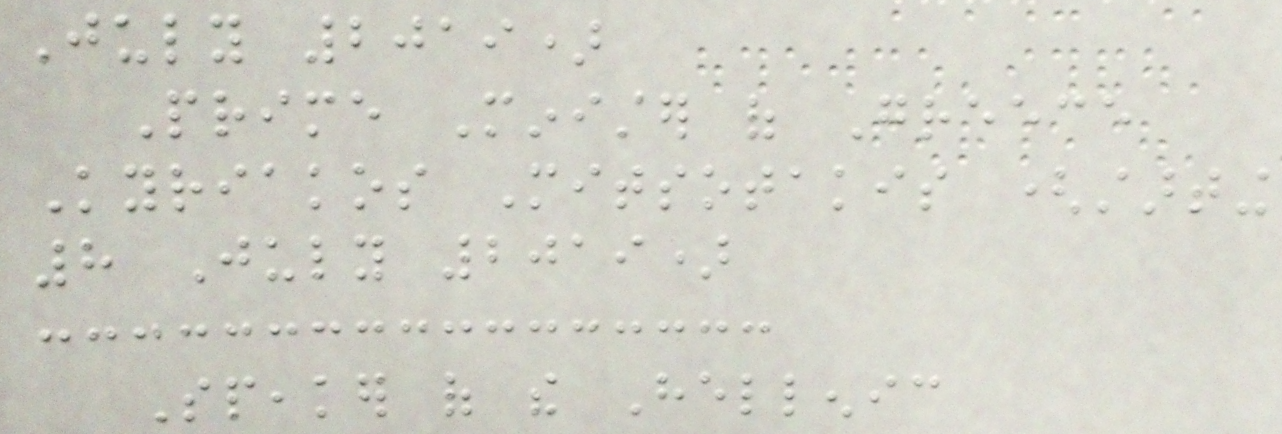July 2019)
Prime Minister of Greece
Kyriakos Mitsotakis (starting
8 July 2019)
Speaker of the Hellenic
